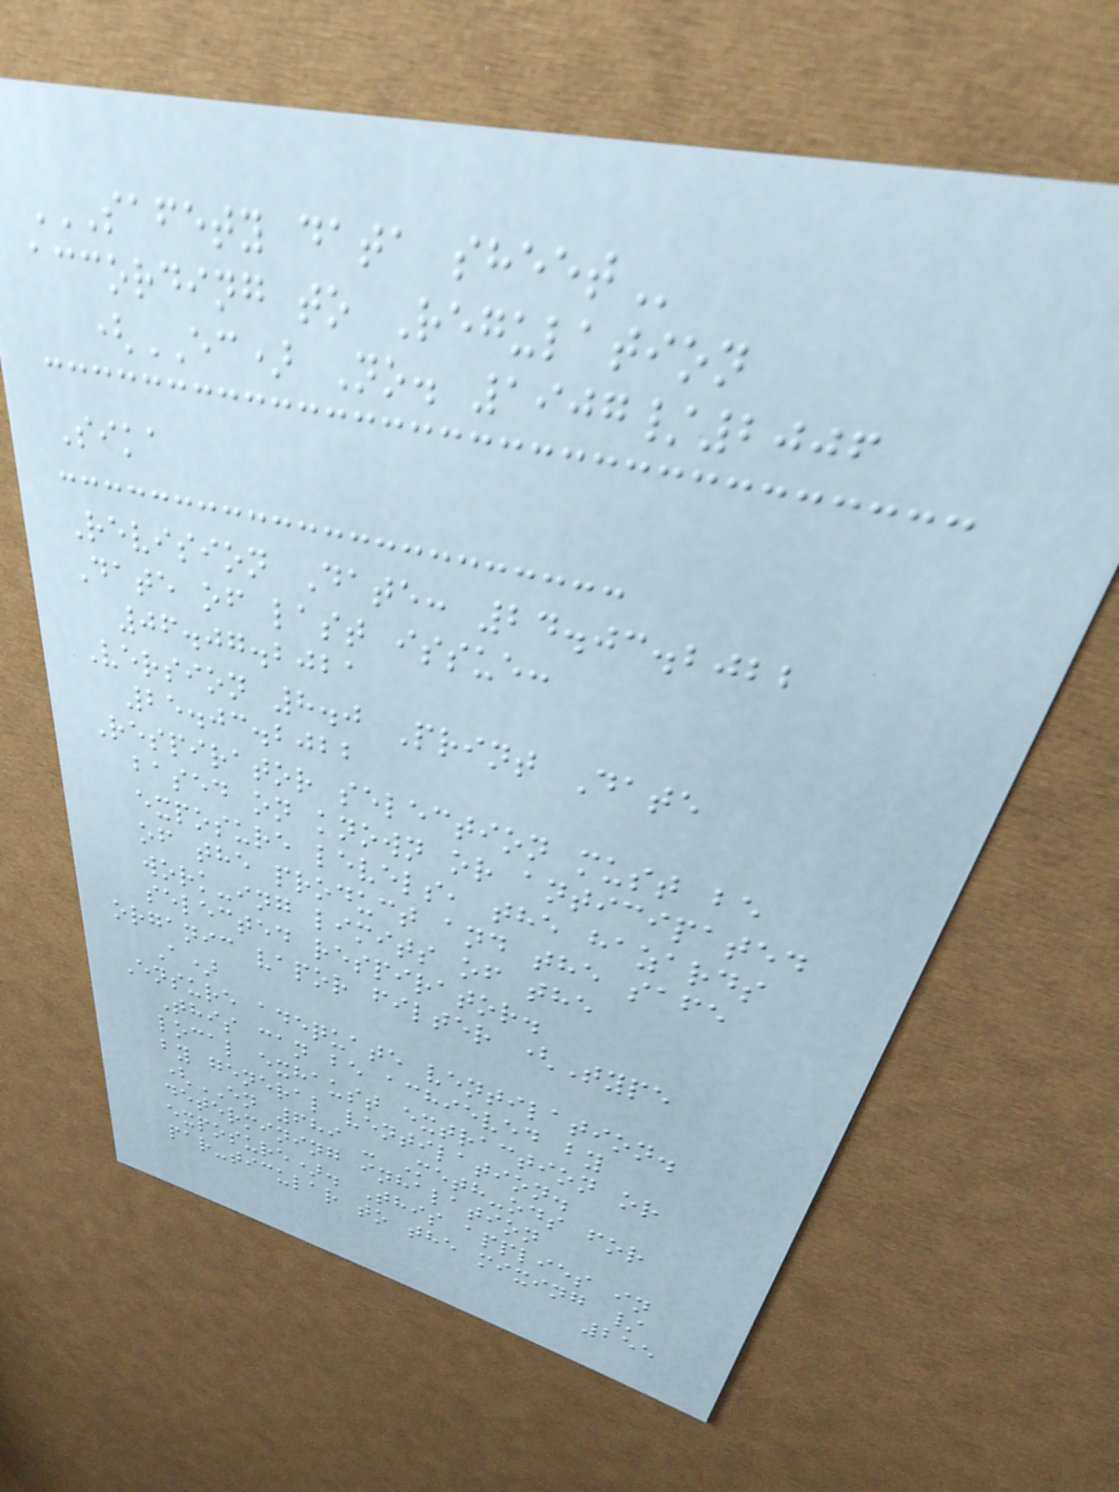SAFETY DATA SHEET
according to Regulation
(EC) No. 1907/2006
Sika
Revision Date: 24.03.2022
Date of last issue:
06.07.2021
Version 8.0 Print Date
25.03.2022
Respirator selection must be
based on known or anticipated
exposure levels, the hazards
of the product and the safe
work-ing limits of the
selected respirator.
organic vapor filter (Type
A)
Ensure adequate ventilation.
This can be achieved by
local exhaust extraction or
by general ventilation.
(EN 689 - Meth-ods for
determining inhalation
exposure). This applies in
par-ticular to the mixing /
255
